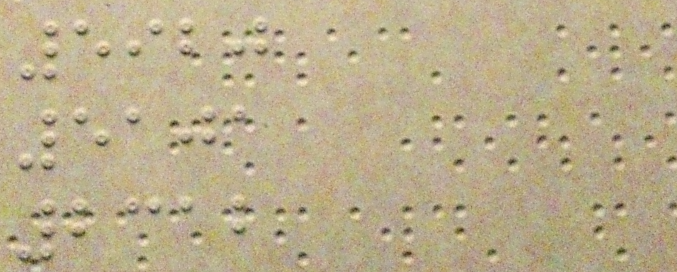5920
5101
2312
